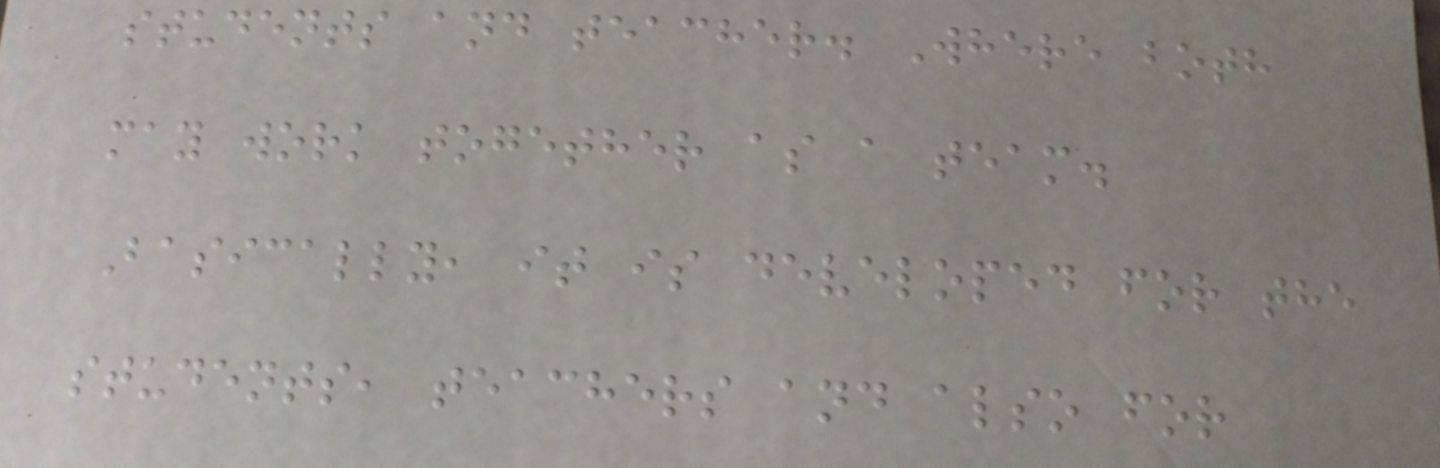students and teacher. Where both
may work together as a team.
Basically, it is developed for the
students, teachers and also for
